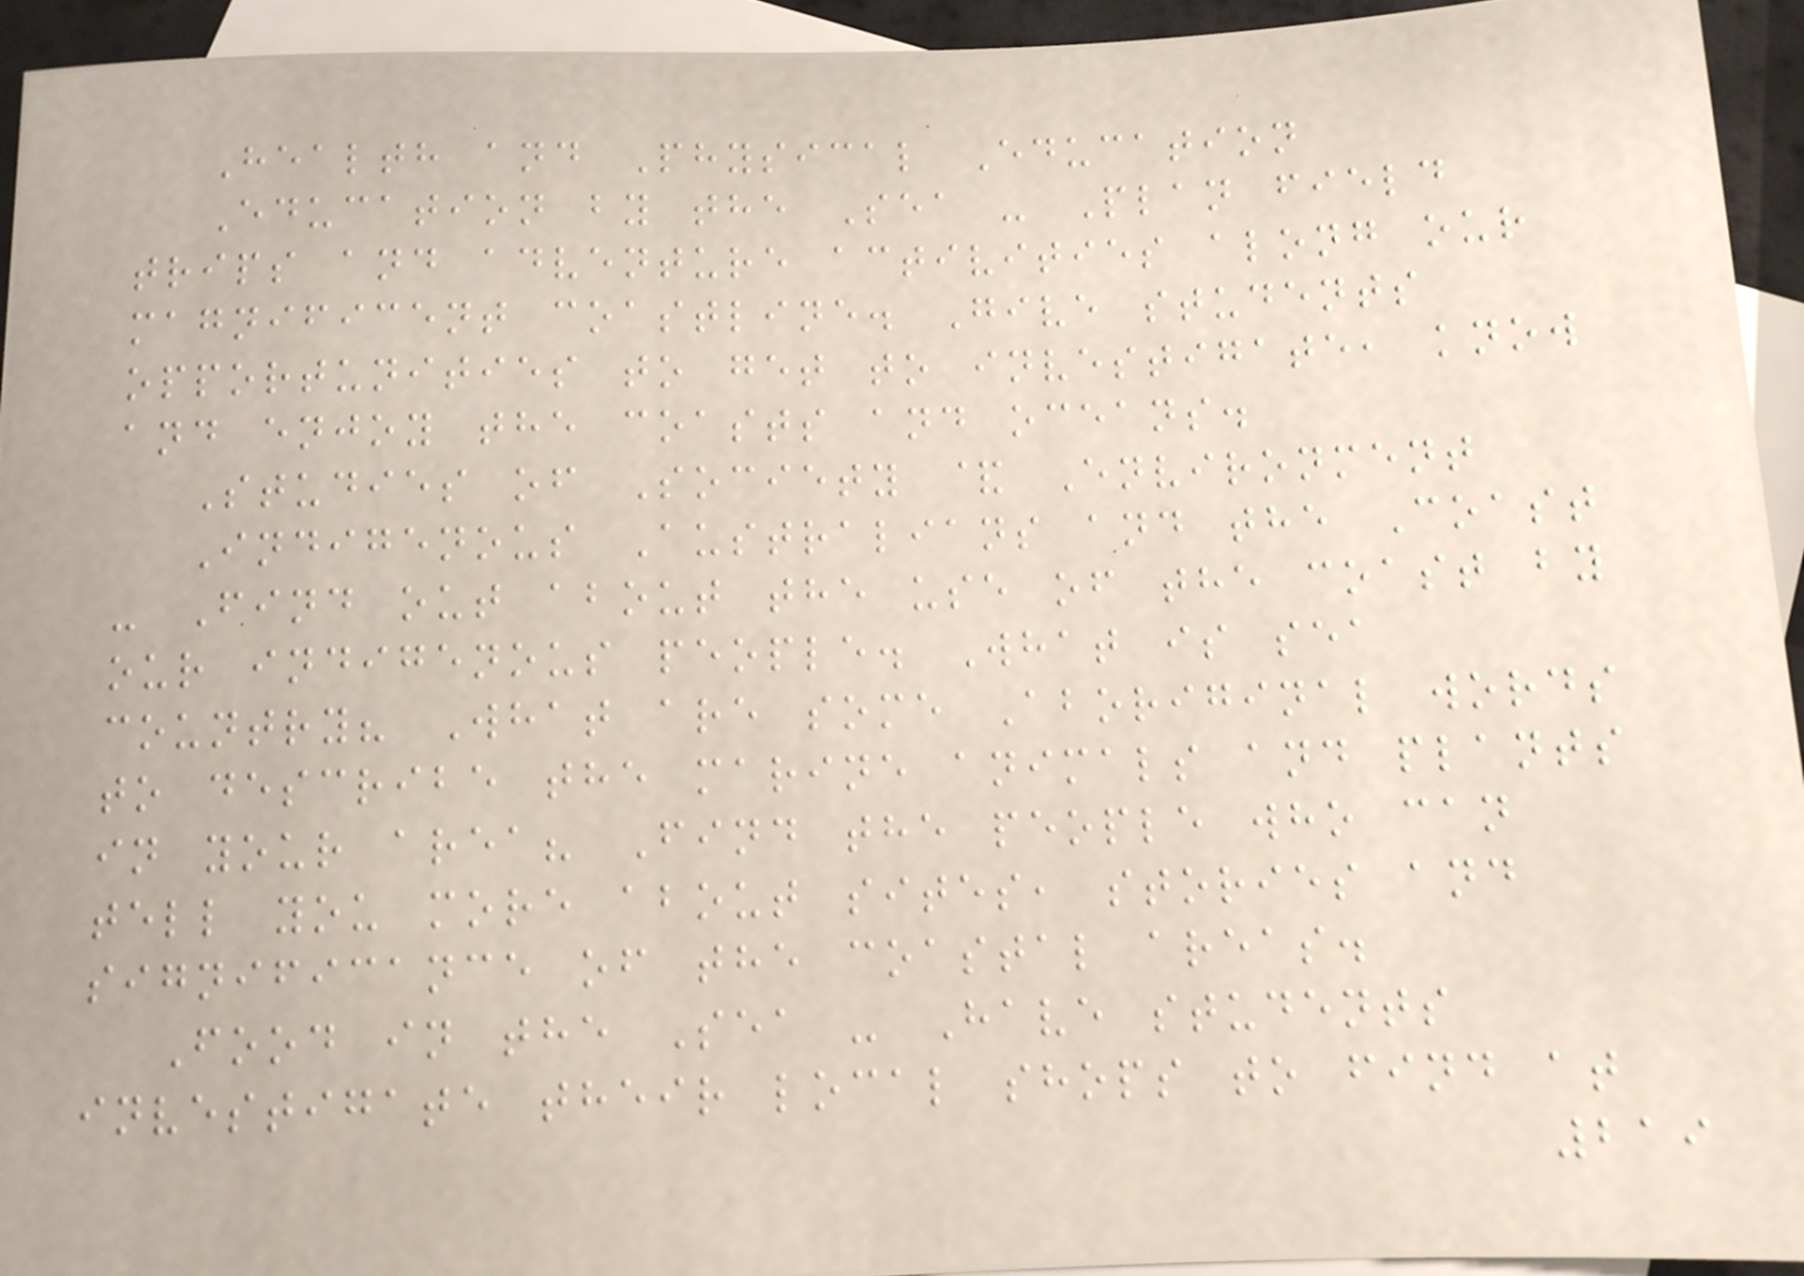Health and Physical Education
Education by the Sea - Plan field
trips and adventure activities along our
magnificent coastline. Give students
opportunities to get to investigate, know
and enjoy the coasts and oceans.
Studies of Society & Environment
Indigenous Australians and the Coast
- Find out about the use of the coast by
our indigenous people. What is sea
country? What are some Aboriginal words
to describe the marine animals and plants
in your area? Find the people who can
tell you more about sites, stories and
significance of the coastal areas.
Food in the Sea - Have students
investigate their local shops to find at
219
